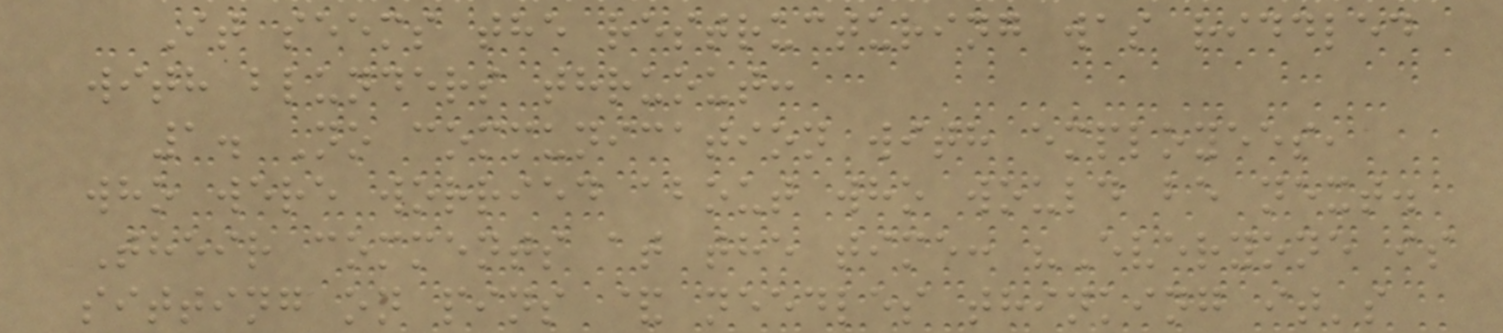It seems the restructuring was riddled
with blunders thruout:
1. No communication with employees,
who were worried about who would be next.
Their comments at the time: "Everyone is
sitting on pins & needles thinking it's
